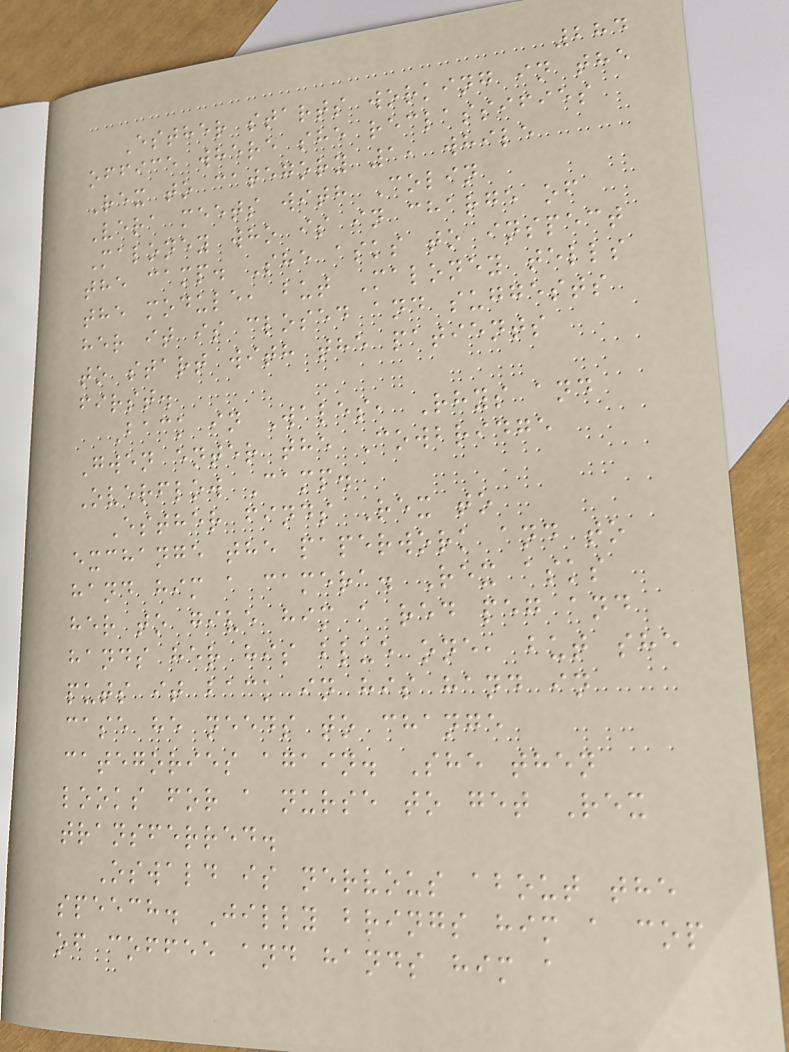284
Esther starts working in the
office where she reclassifies
Rex to category 1, while
Vera meets with Colin
Maloney who is in charge of
the camp. She asks to inspect
the module, but Maloney tells
her it is closed and suggests
to start with the patients
first.
Back in Wales, Rhys and
Gwen enter the Cowbridge
Overflow Camp.
Esther finds Rex to
exchange the paperwork and to
hand him a camera. Rex asks
her to give him a red peg and
hands her his blue one, but she
puts it back in his hand in
case he needs to change
categories again. She then
looks for a nurse to get Rex
transferred.
Oswald is nervous about the
speech. Jilly brings him a cop
of coffee and hands him a
